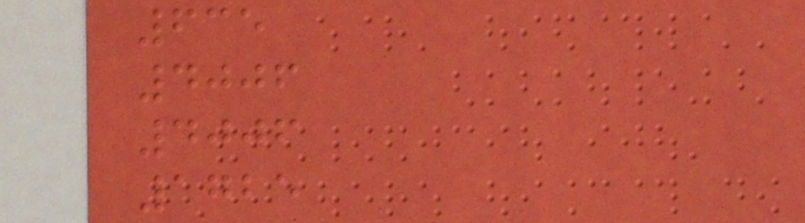635
4006
4006
1725
